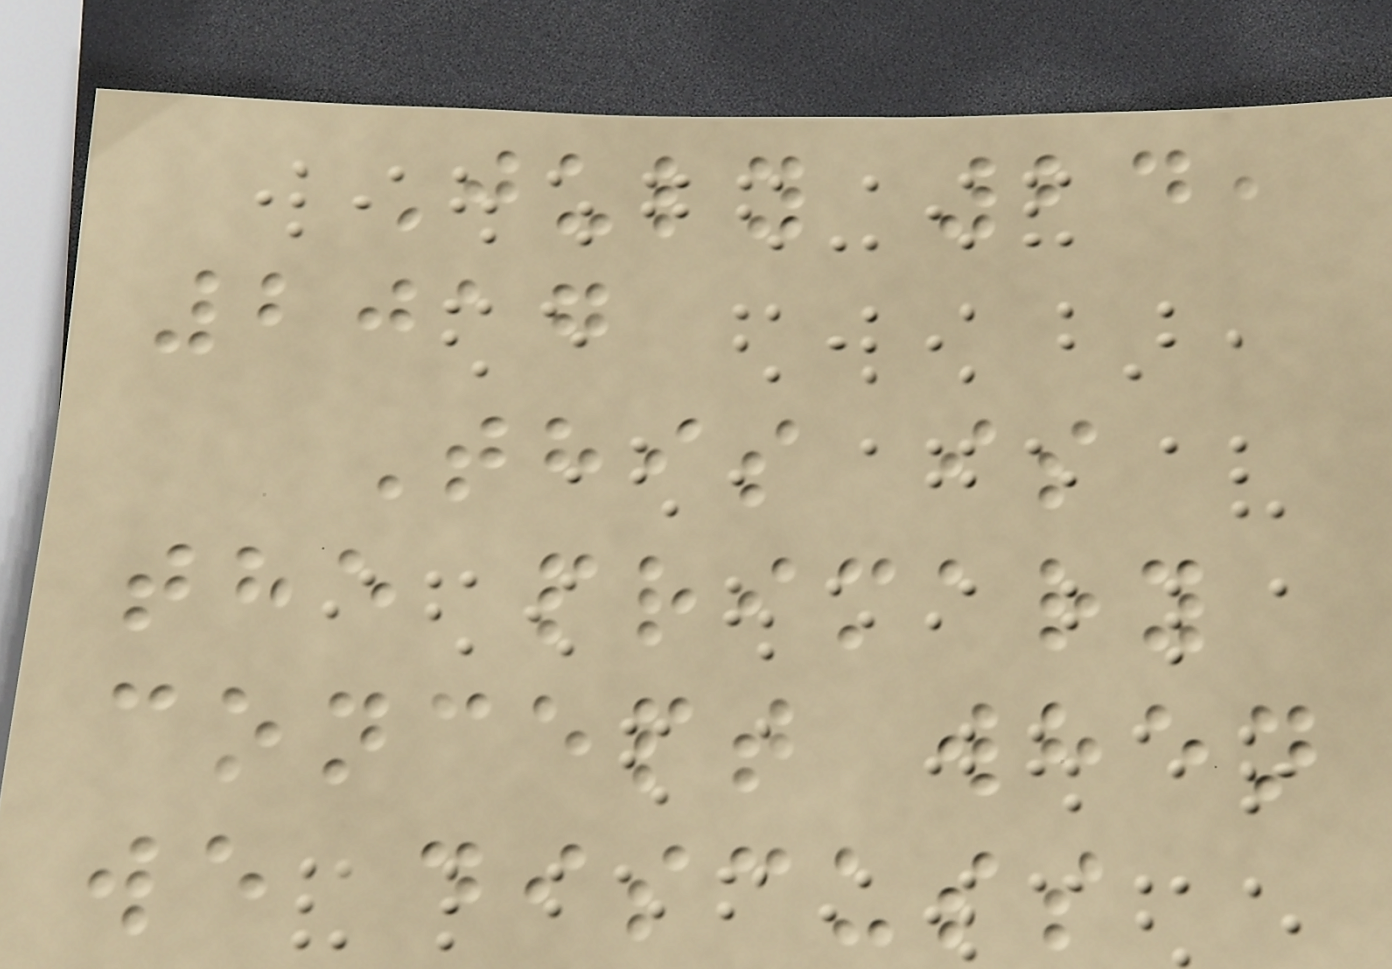July 24,
2017
This is
the primary
concept when
we discuss
